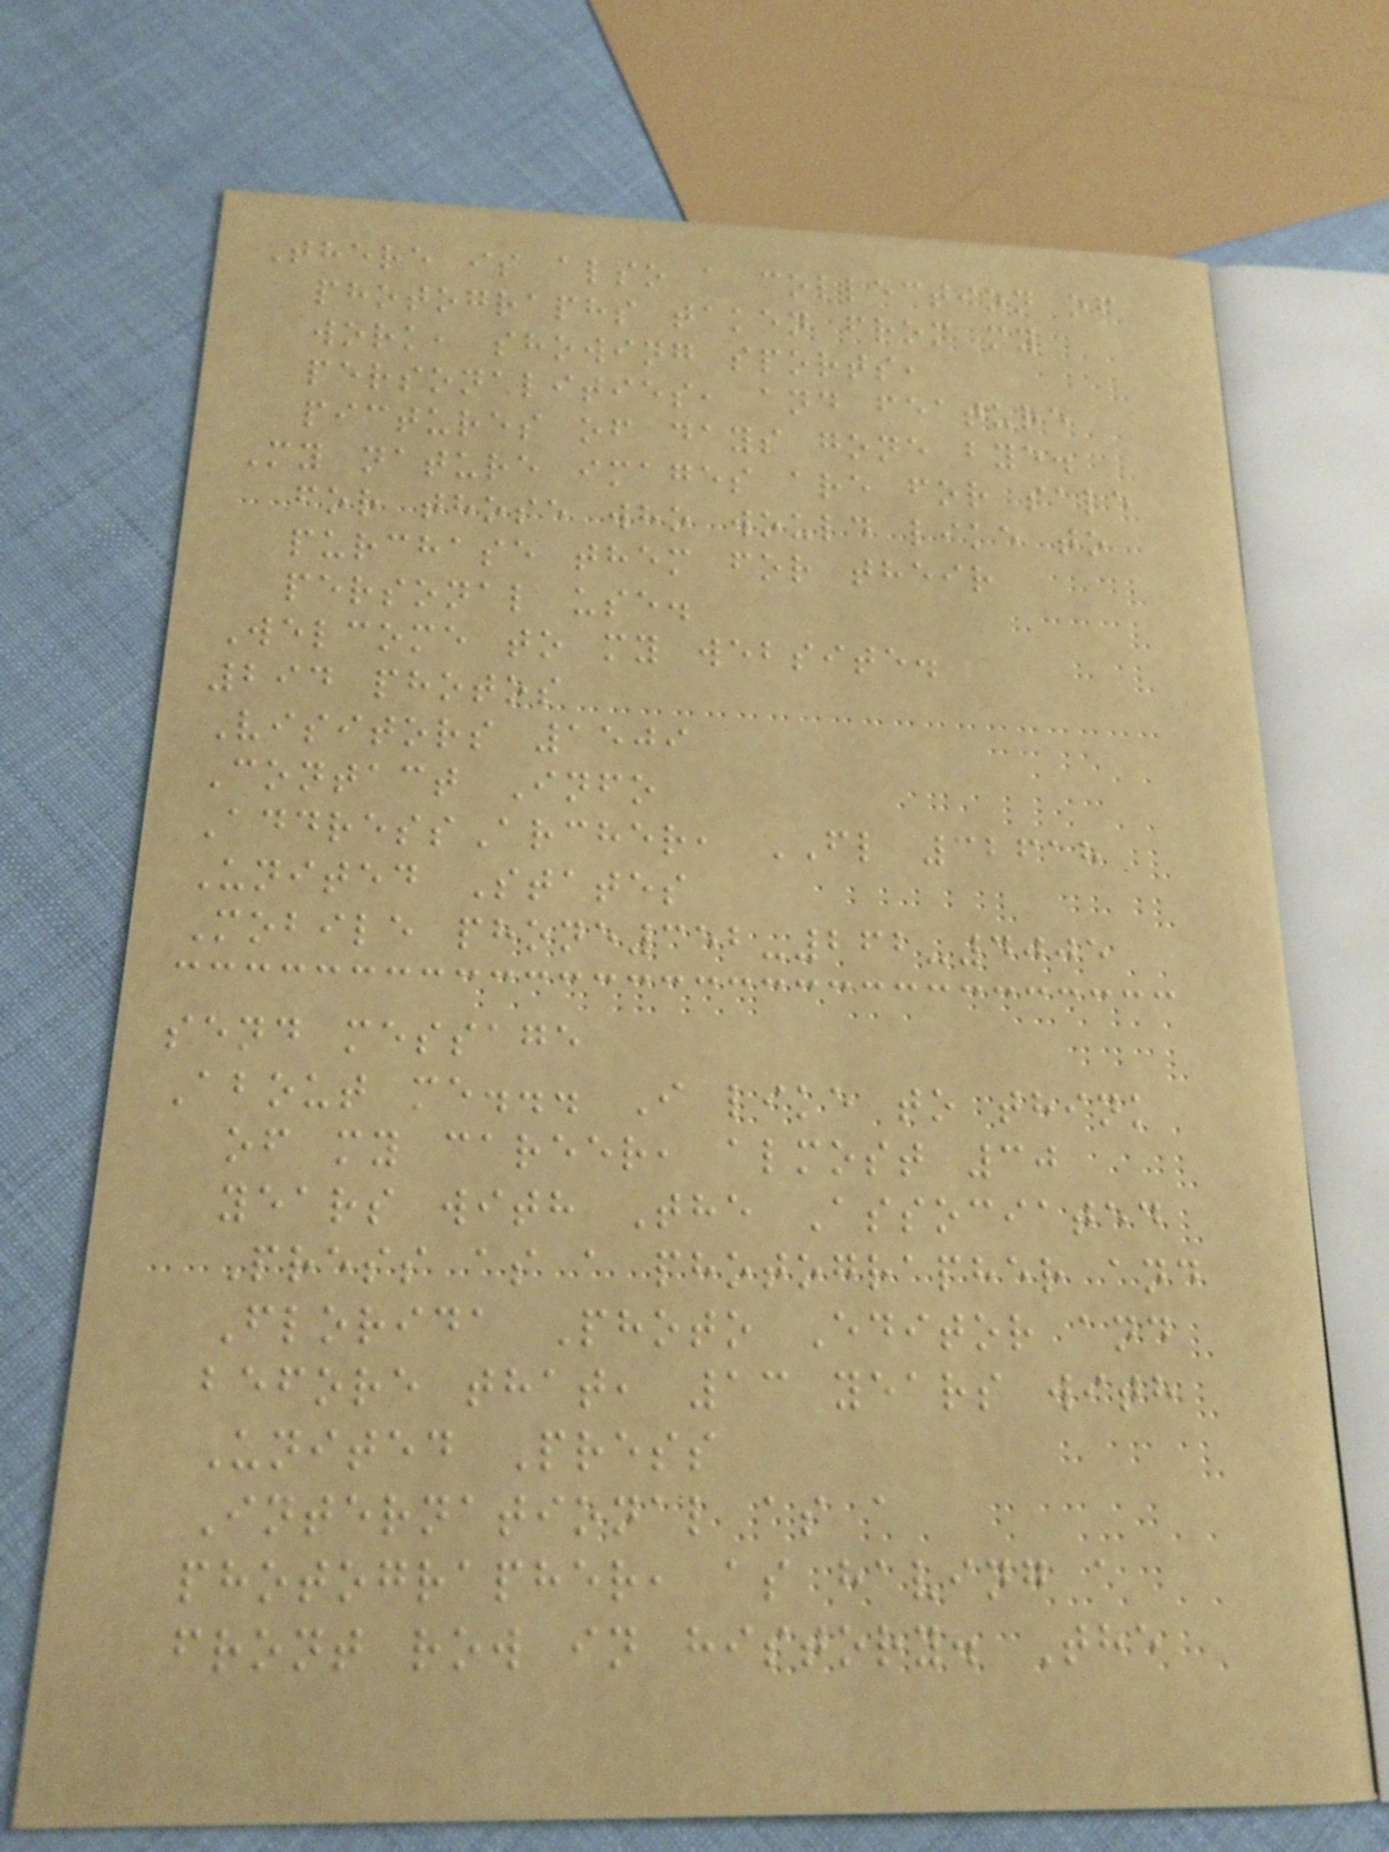There is also a collection of
photographs taken from my
work, showing sports,
personalities, and feature
pictures of days gone bye.
My nature images are for sale
for those who would like to
purchase them for their
personal use.
Welcome to my website.
294 photos
Visitors 1509
Contact Info
AddressArcher, FL 32618
United States
Mobile phone352-262-4005
send message
About me... I like to think
of my career, almost 30
years with The Associated
Press as a photographer and
Florida Photo Editor and
before that, 13 years with
United Press
International as a
photographer, as having a
front row in history. The
